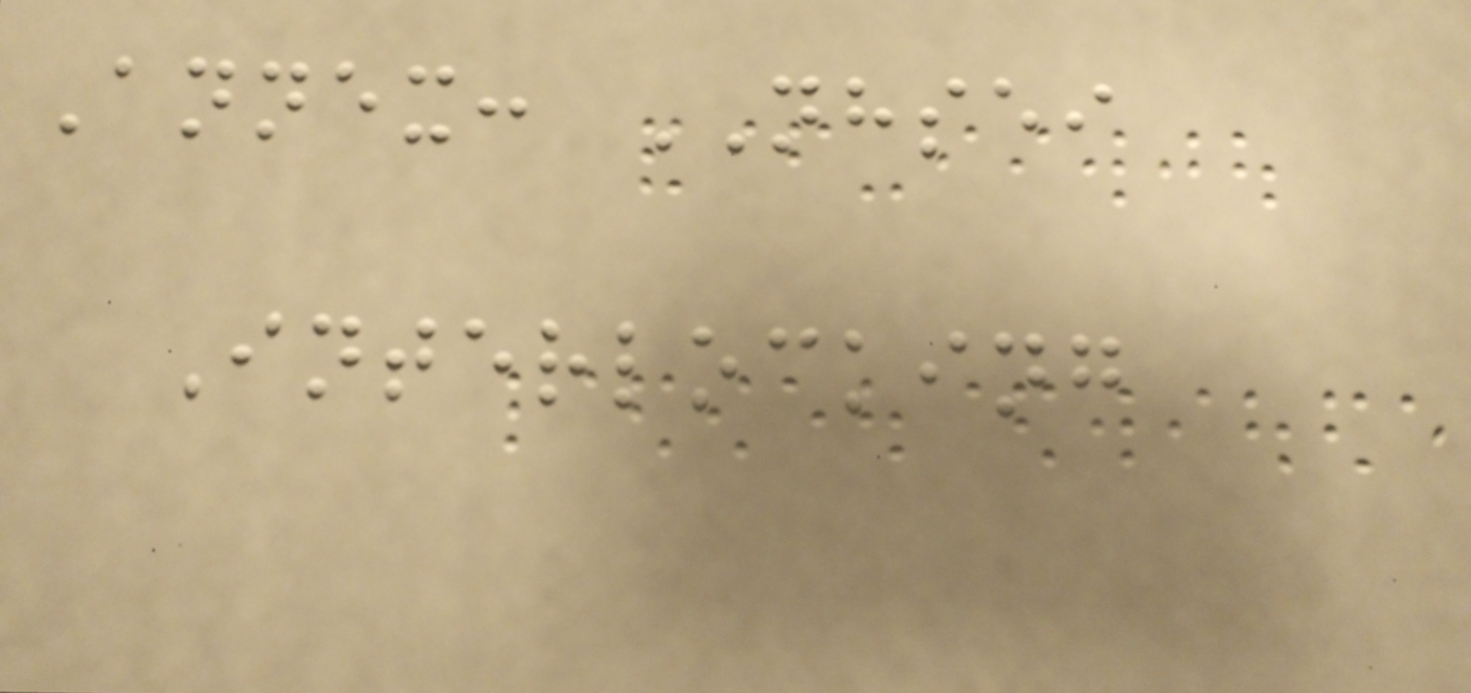Annex: NHSEI
Interlocking
